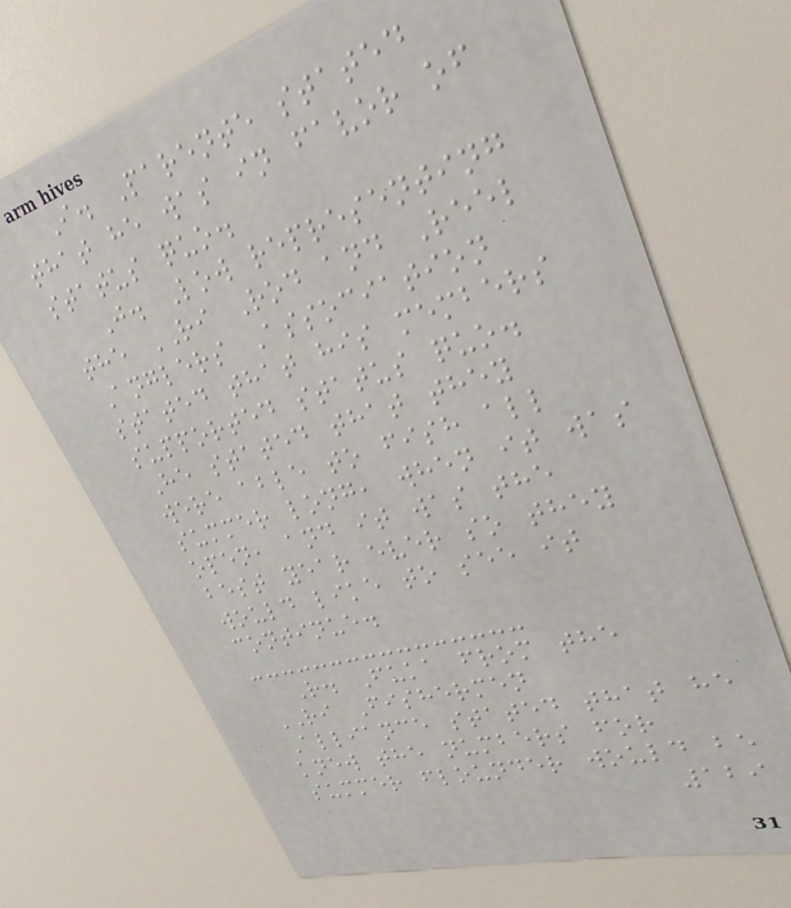I. Parente stated
that he was in favor of
status quo.
J. Low representing
the RI Rod and Reel
Anglers Association
stated that his members
supported status quo.
He stated that they
were able to fish all
summer long, when it was
open, and it was the
best year ever so they
would like to see it
continue.
R. Fuka from the
RI Fishermen
Alliance stated that he
knew the numbers for
summer flounder would be
129
